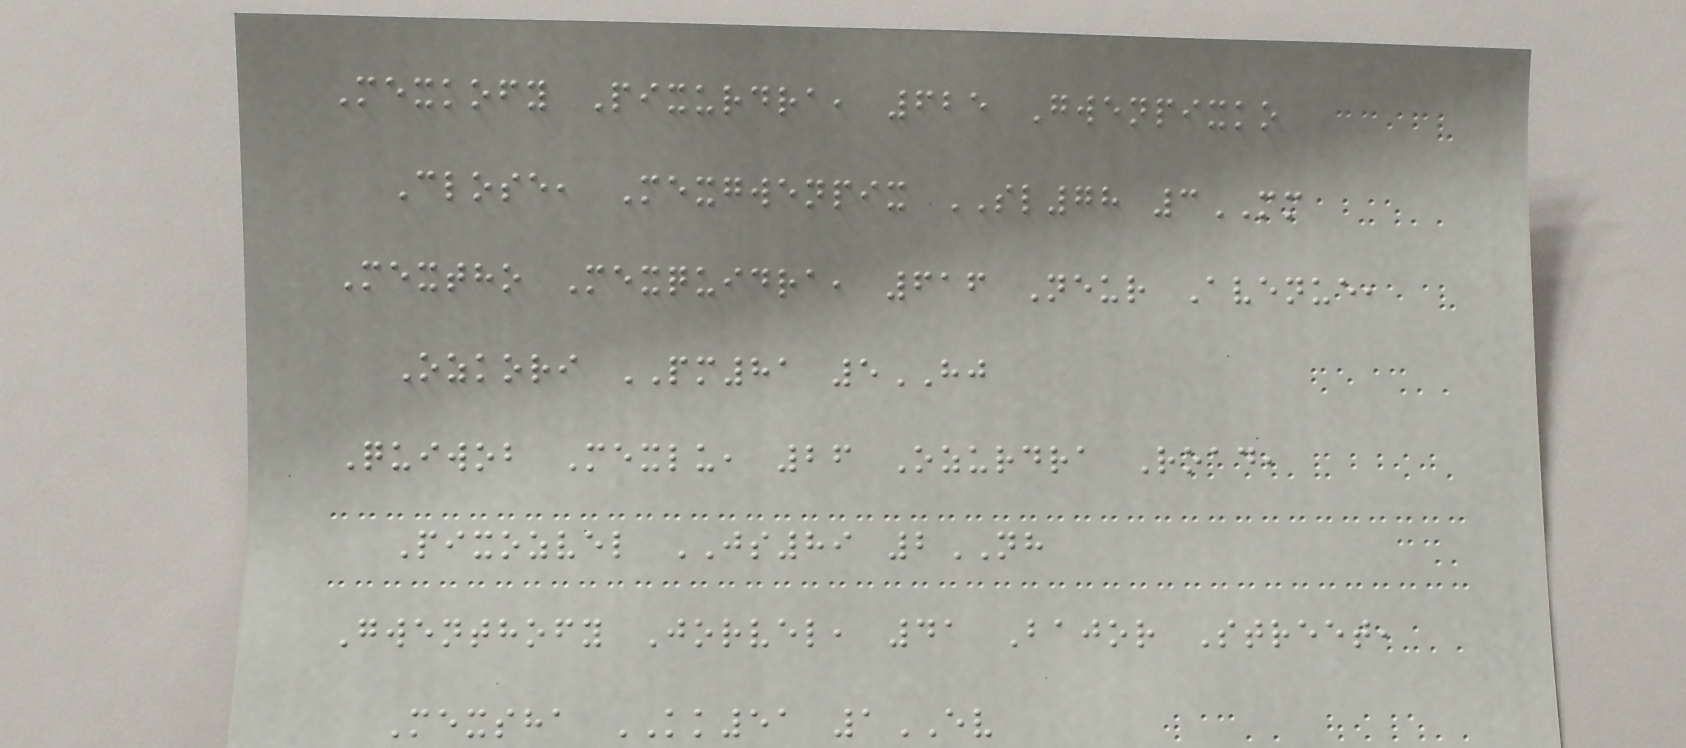Mexkofy Pixurdra, 625 Gwenpixko
Close, Mexgwenpix SL78 3MM
Mextho Mexquidra, 616 Neur Avenue,
Ozkori PM81 5HJ
Quiwob Mexlu, 26 Ozurdra Road,
Pixozvel JS89 2NH
Gwenthofy Jorvel, 41 Bajor Street,
Mexsha KK51 1EV
